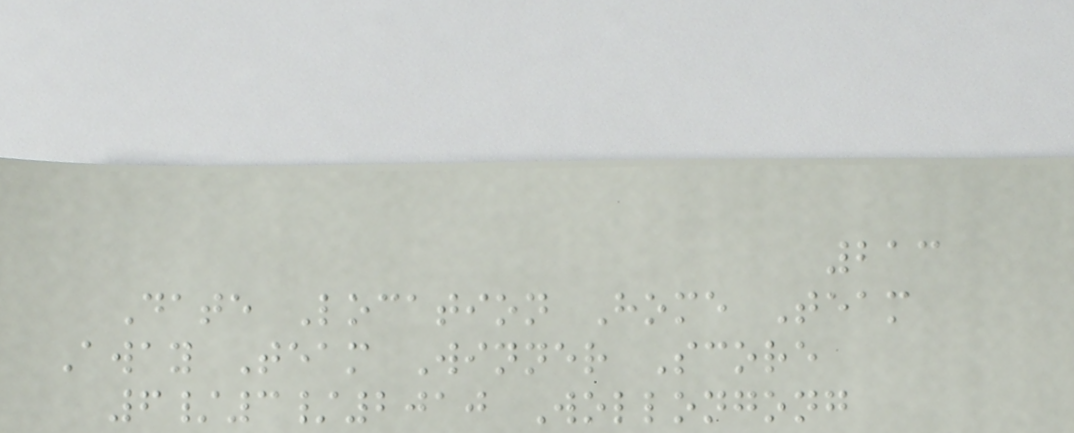213
Date Location Home Team
Away Team Winner Score
6/3/2010 Wollongong
